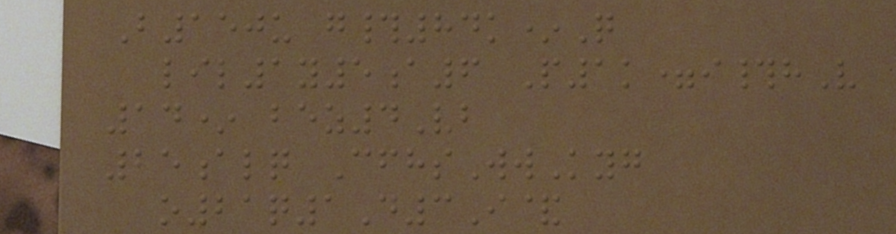B150u g#84k*Q
lil1y5a6 P1k=i#hV
14* bez4Vb
25alq CfhsWwKyg
o21q1D3I&
